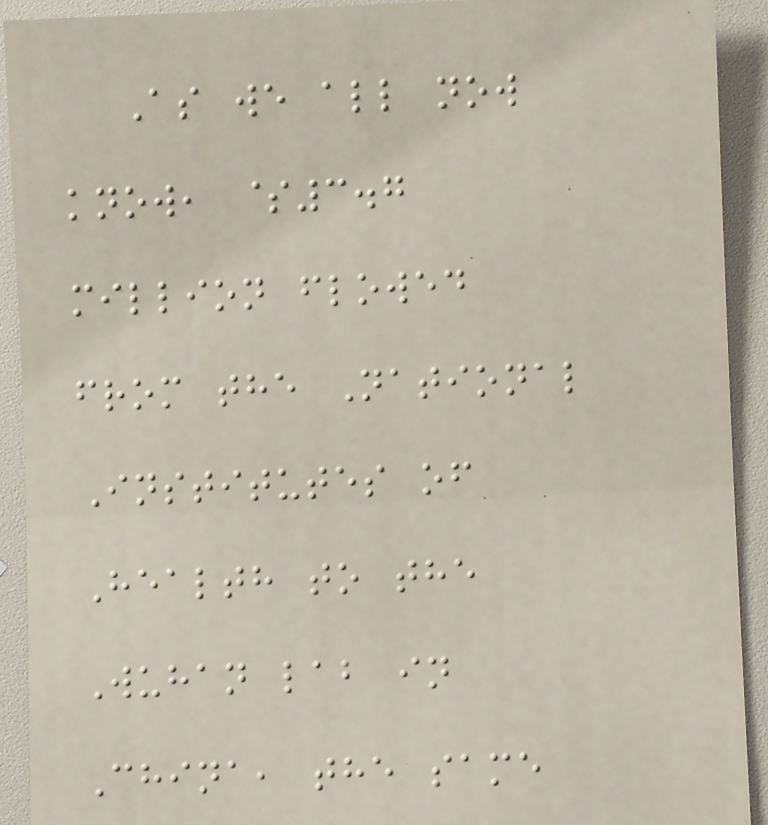As we all now
know, $3.7
million flowed
from the National
Institutes of
Health to the
Wuhan lab in
China, the same
